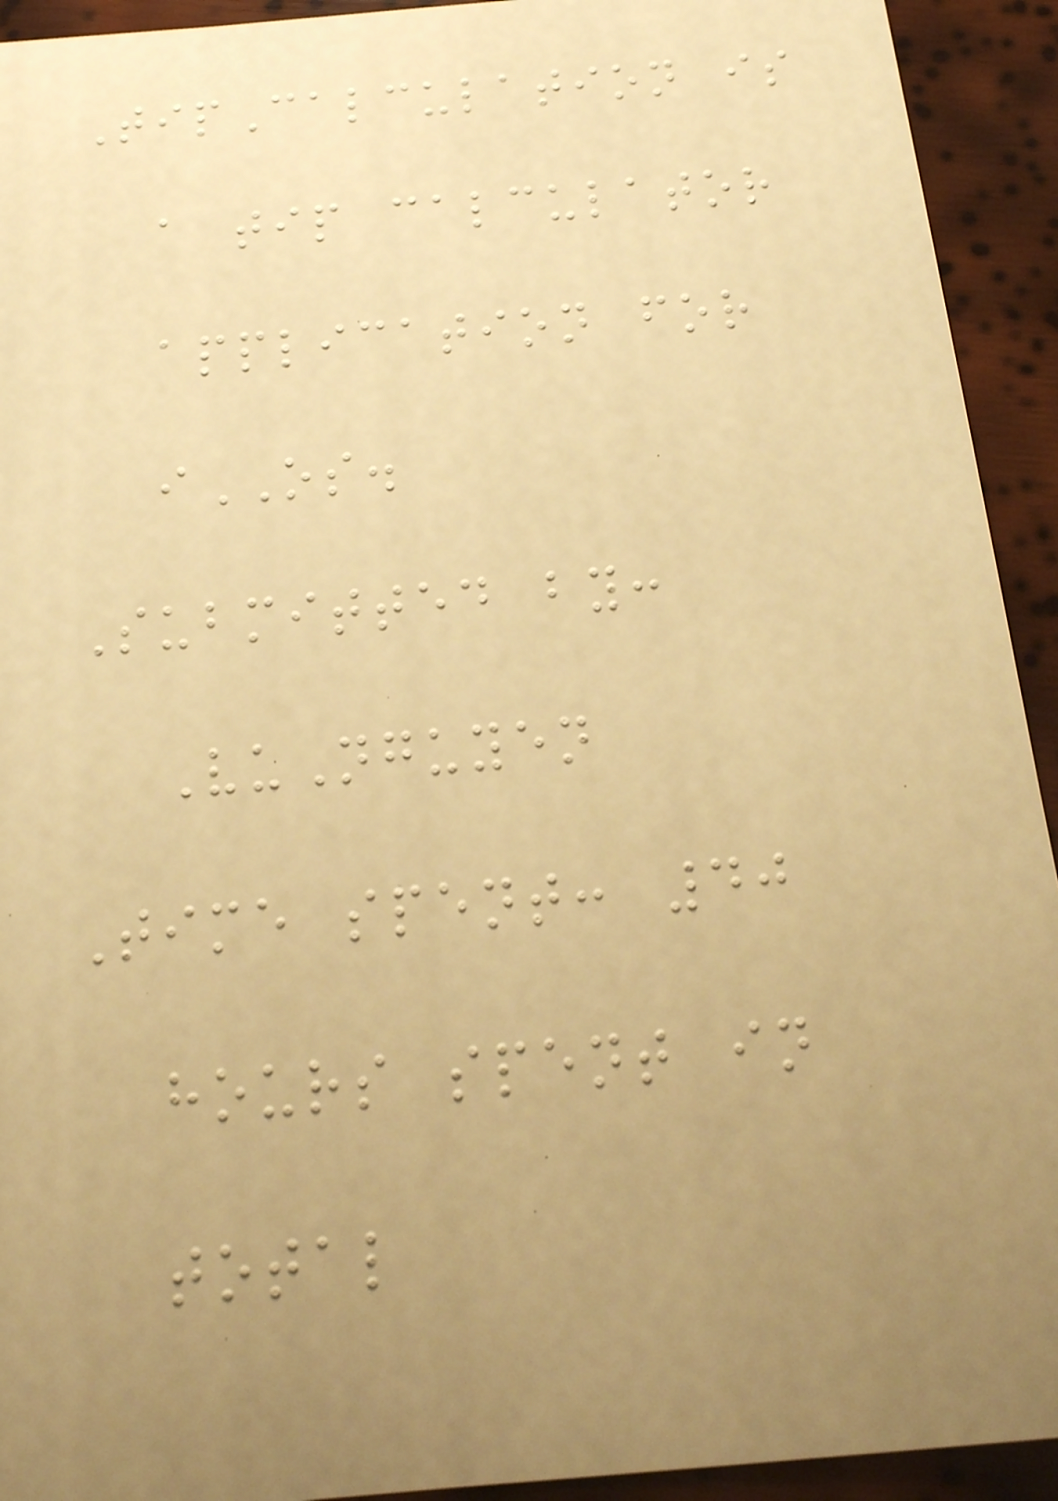TipCalculation is
a tip calculator
application for
iOS.
Submitted by:
VuNguyen
Time spent: 40
hours spent in
total
